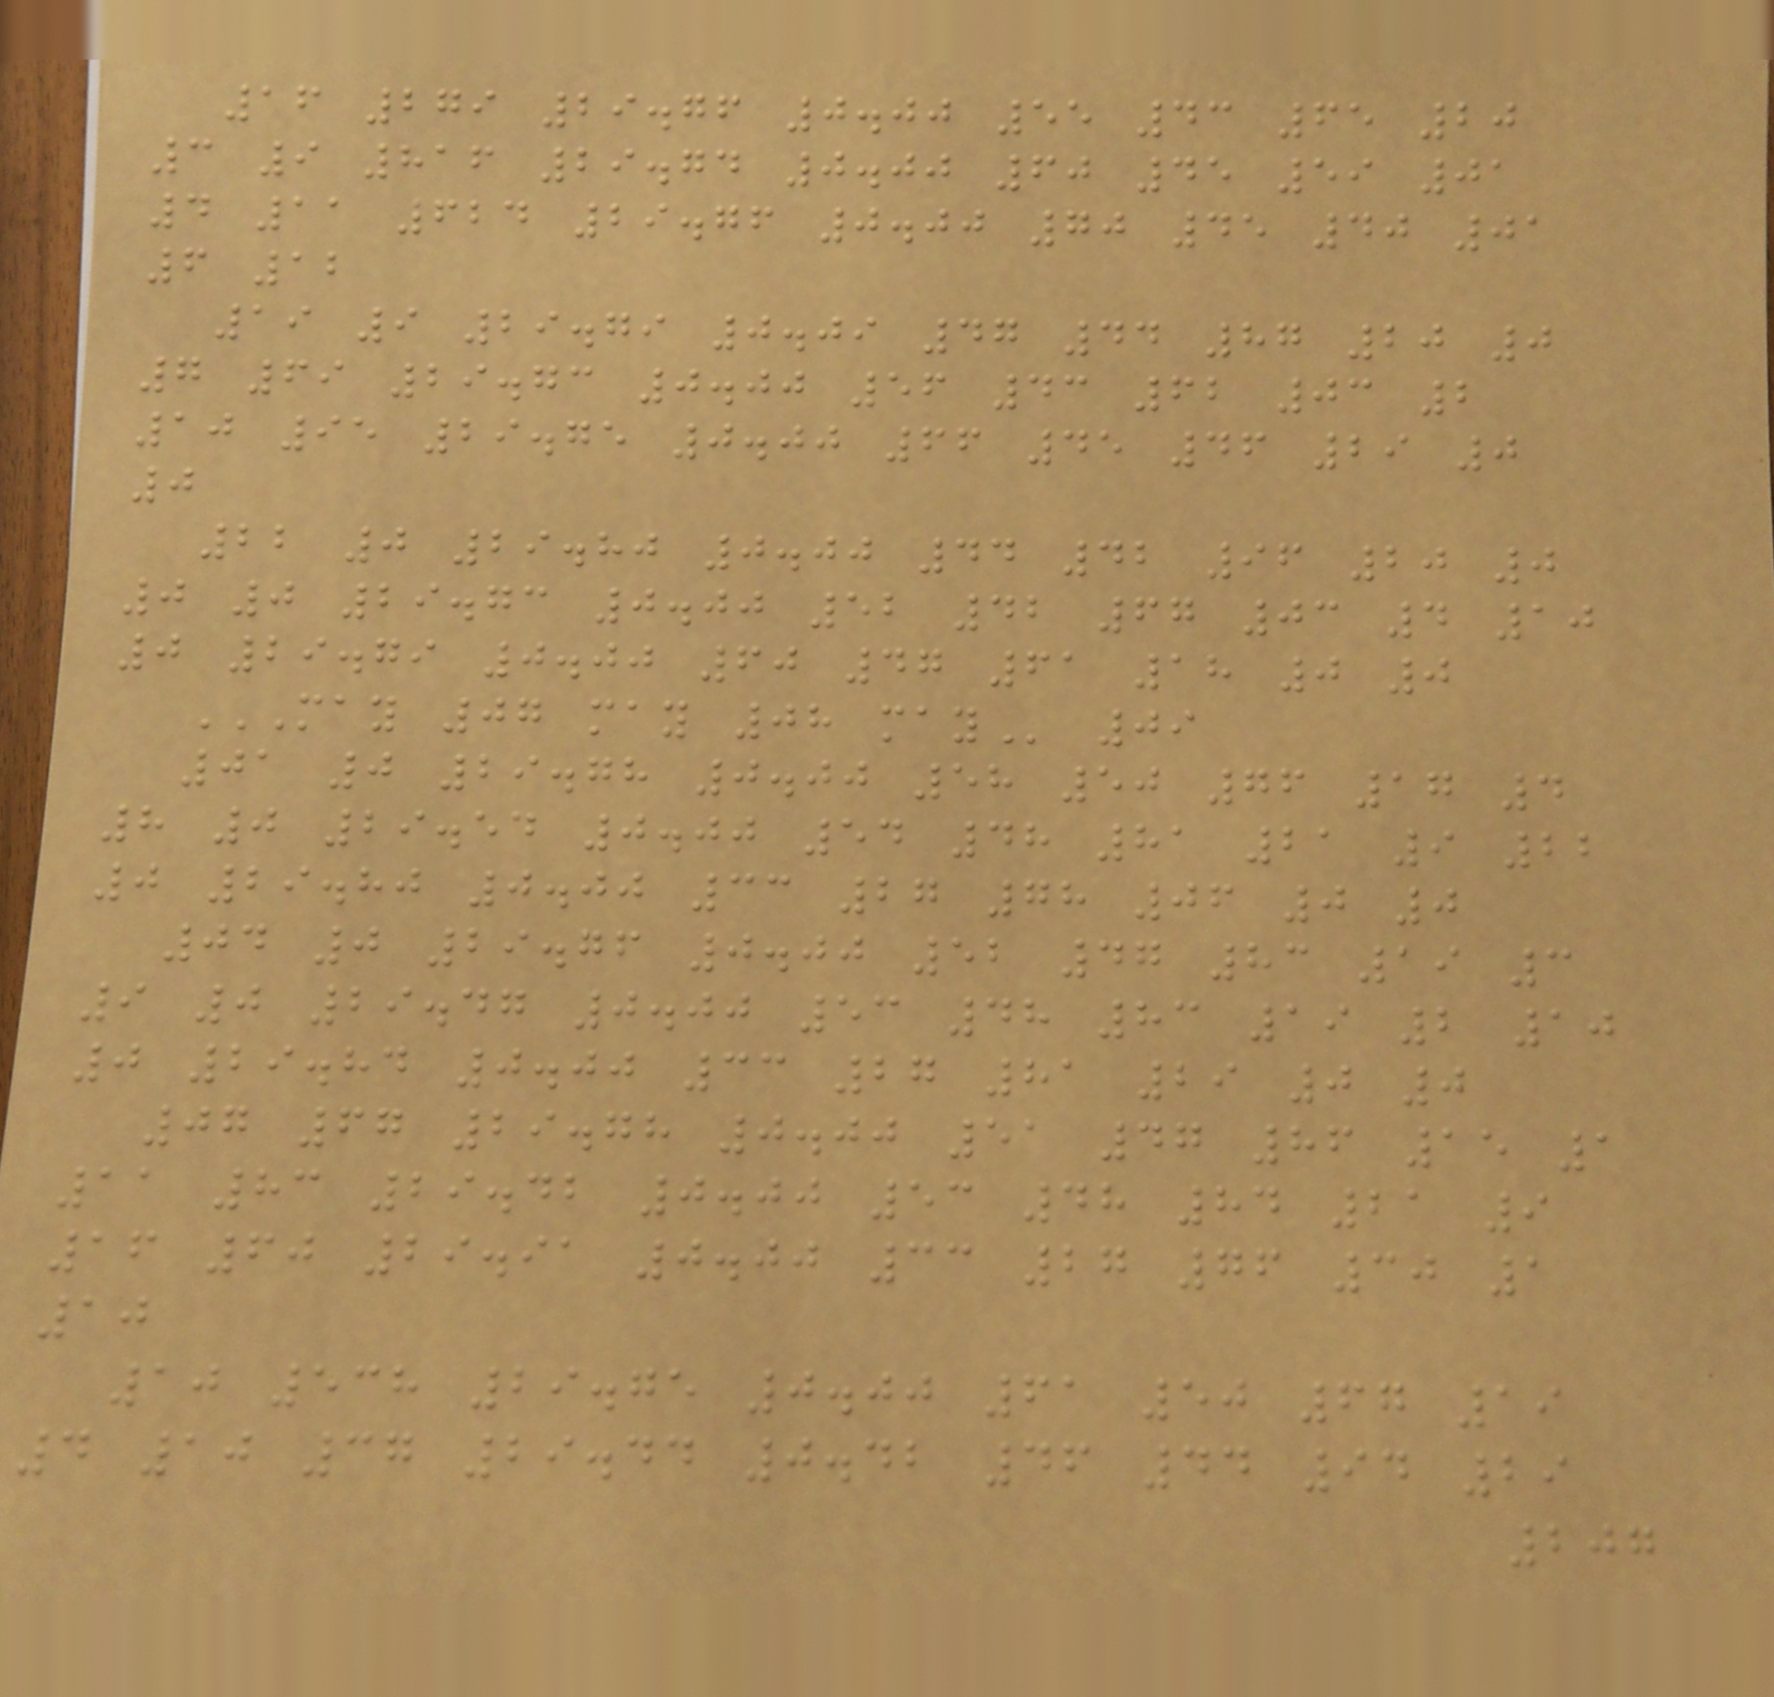16 279 29.76 0.00 55 43 65 20
3 9 816 29.74 0.00 60 45 59 01
4 11 624 29.76 0.00 70 45 40 01
6 12
19 9 29.79 0.09 47 44 87 20 0
7 69 29.73 0.00 56 43 62 03 2
10 95 29.75 0.00 66 45 46 29 0
0
22 0 29.80 0.00 44 42 96 20 0
0 0 29.73 0.00 52 42 67 03 4 10
0 29.79 0.00 60 47 61 18 0 0
MAY 07 MAY 08 MAY 09
01 0 29.78 0.00 58 50 76 17 4
8 0 29.54 0.00 54 48 81 21 9 22
0 29.80 0.00 33 27 78 06 0 0
04 0 29.76 0.00 52 47 83 19 3
9 0 29.47 0.00 53 48 83 19 2 10
0 29.84 0.00 33 27 81 29 0 0
07 67 29.78 0.00 51 47 86 15 1
11 83 29.42 0.00 53 48 84 21 9
16 60 29.91 0.00 33 27 76 30 1
10
10 538 29.75 0.00 61 50 67 19
4 10 37 29.44 0.42 46 44 94 29
207
